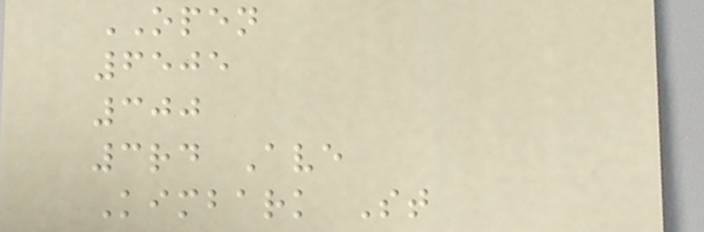OPEN
6505
300
3rd Ave
Kimbark St
